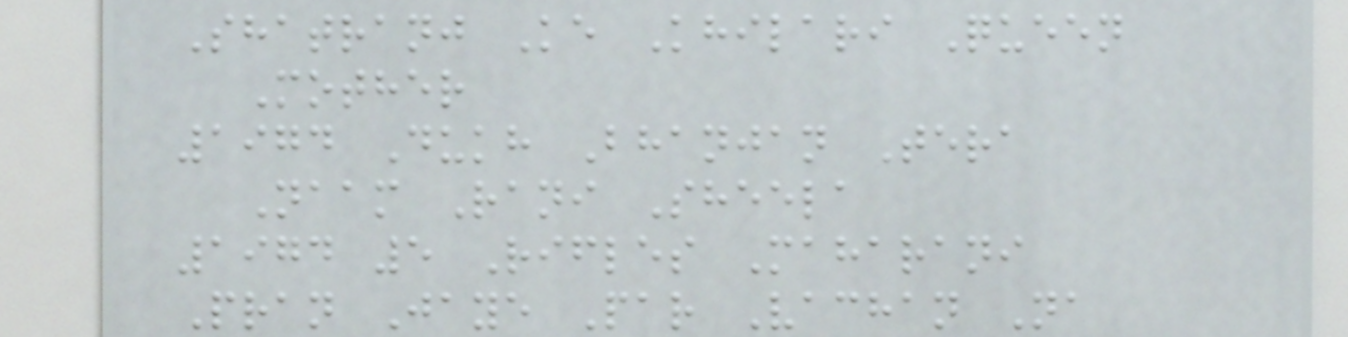Shatranj Ke Khilari Queen
Mother
1974 Dukh Bhanjan Tera
Naam Rani Sheela
1974 5 Rifles Maharani
Pran Jaye Par Vachan Na
